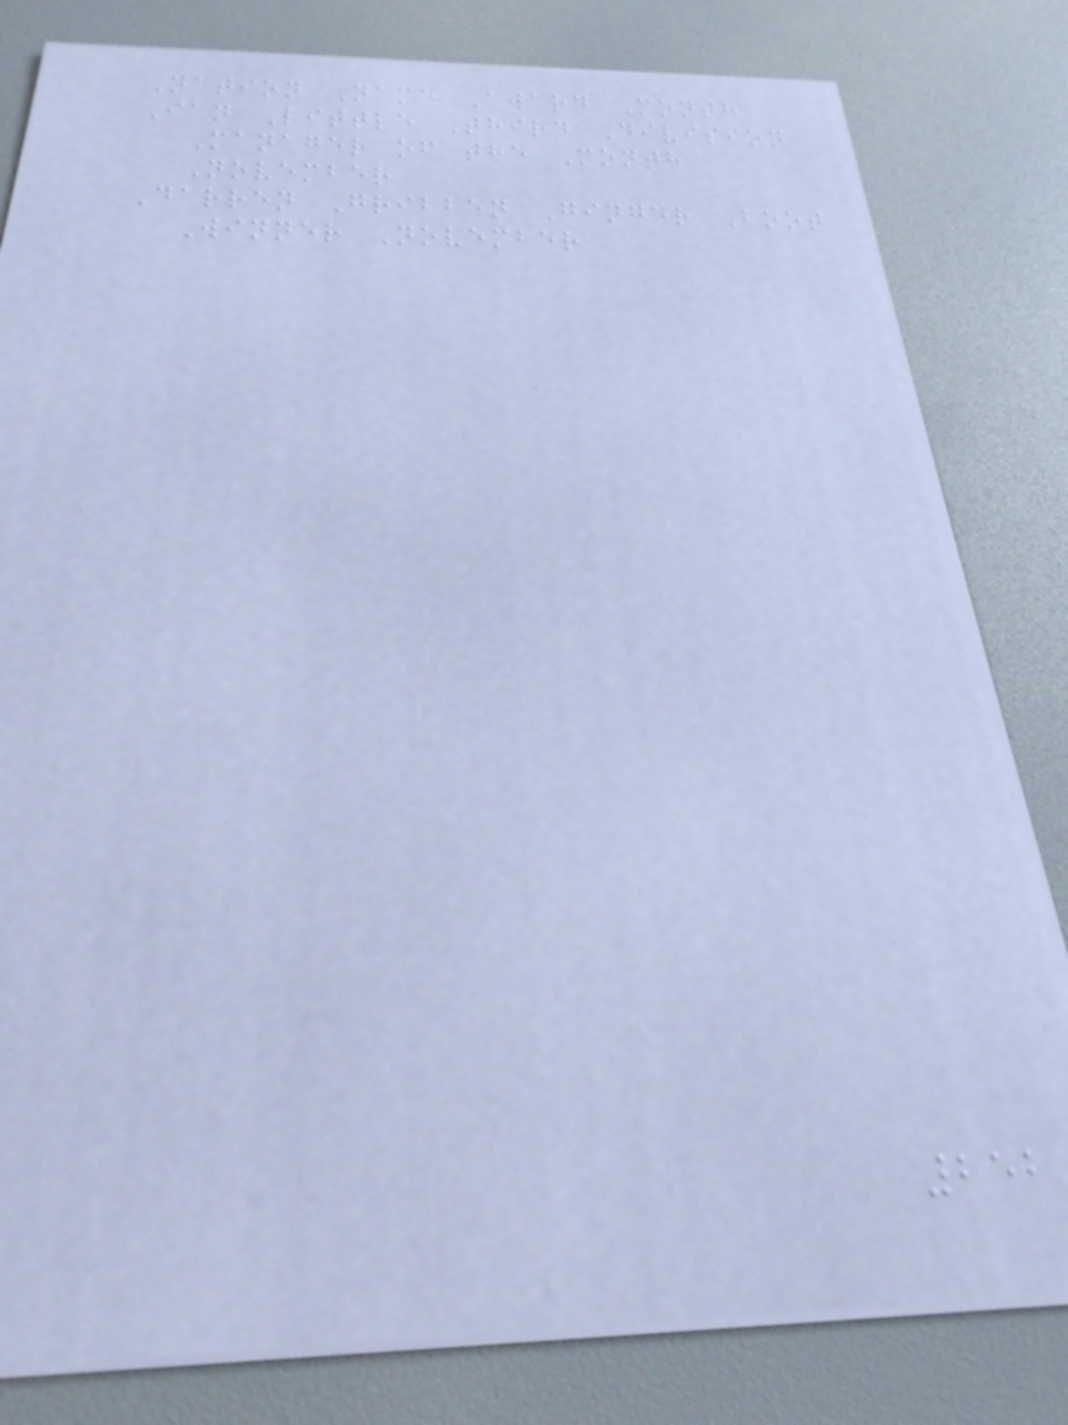Nation Name Award Month
Ian Little Third Division
Manager of the Month
November
Darren Gribben Ginger Boot
Winner November
252
